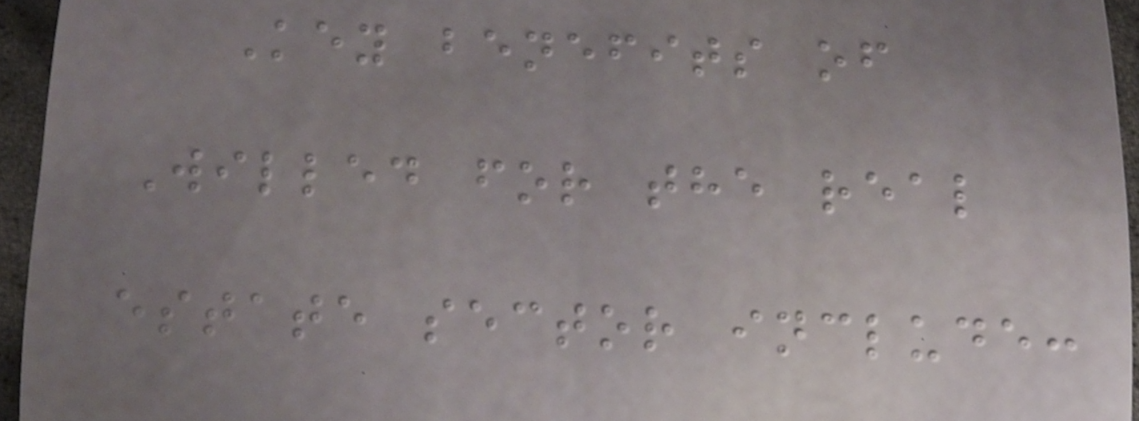Key benefits of
Willed for the real
estate sector include:
